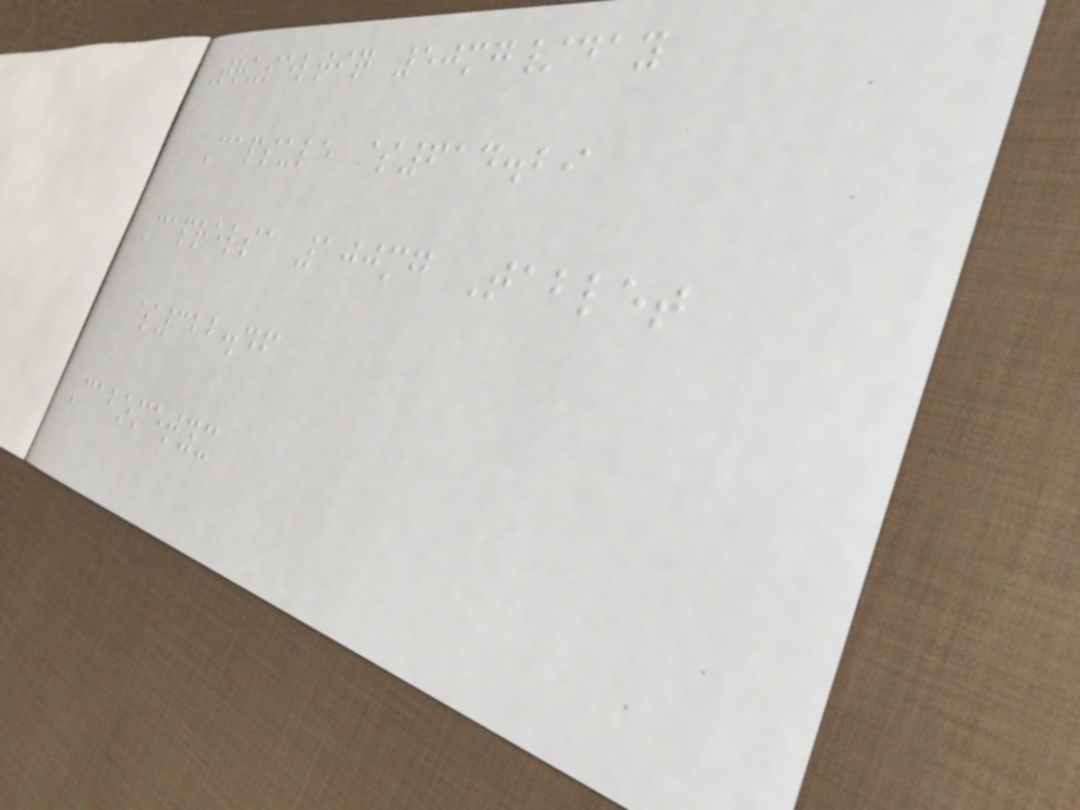Truseltiq 50mg/day
Capsule $614.29
Caprelsa 100mg Tablet
$322.46
Cabometyx
